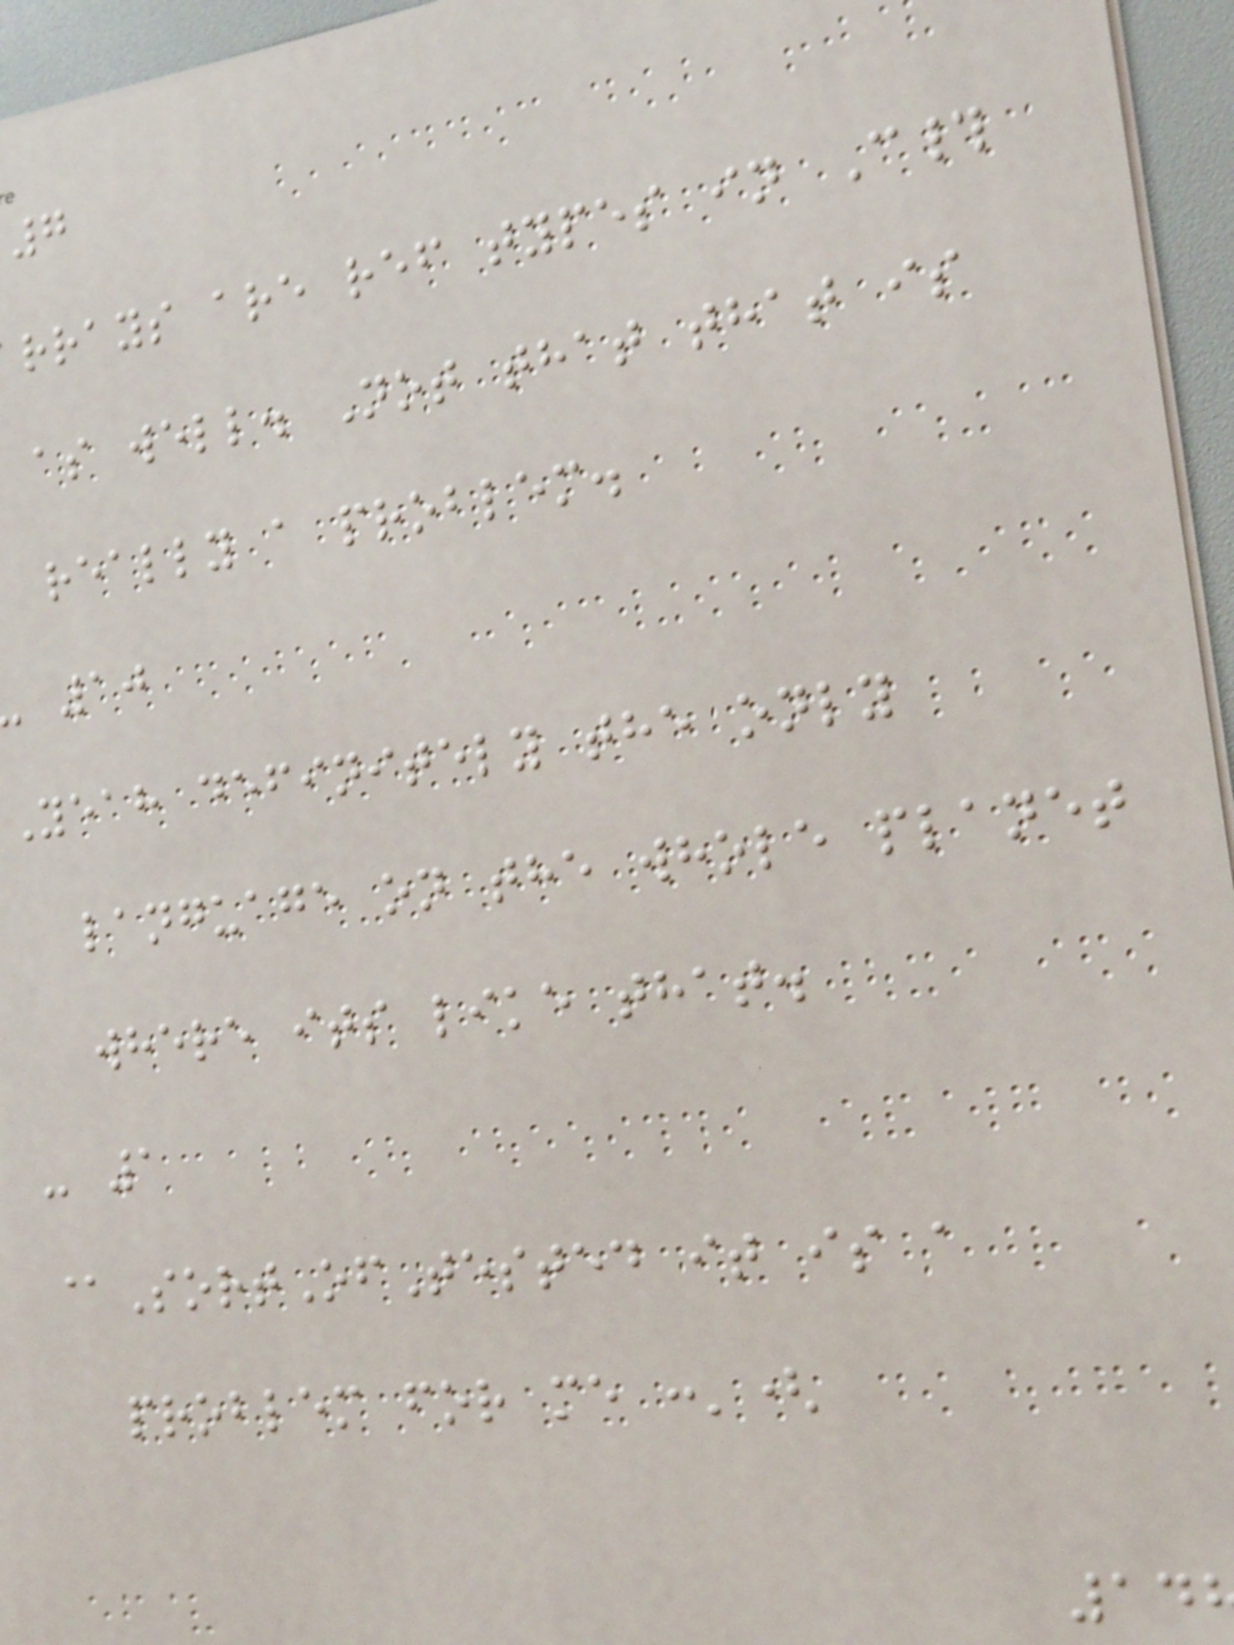rrays are ref types in C#
as well. Not that that is
really a problem.
Yeah definitely the only
language on the whole planet
where its like that.
- 1
@SortOfTested it is a
problem for me :'(
